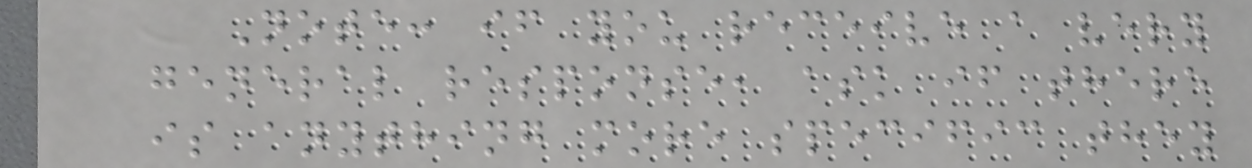Note: if you receive a very
general response, ask if there
is anything more specific they
